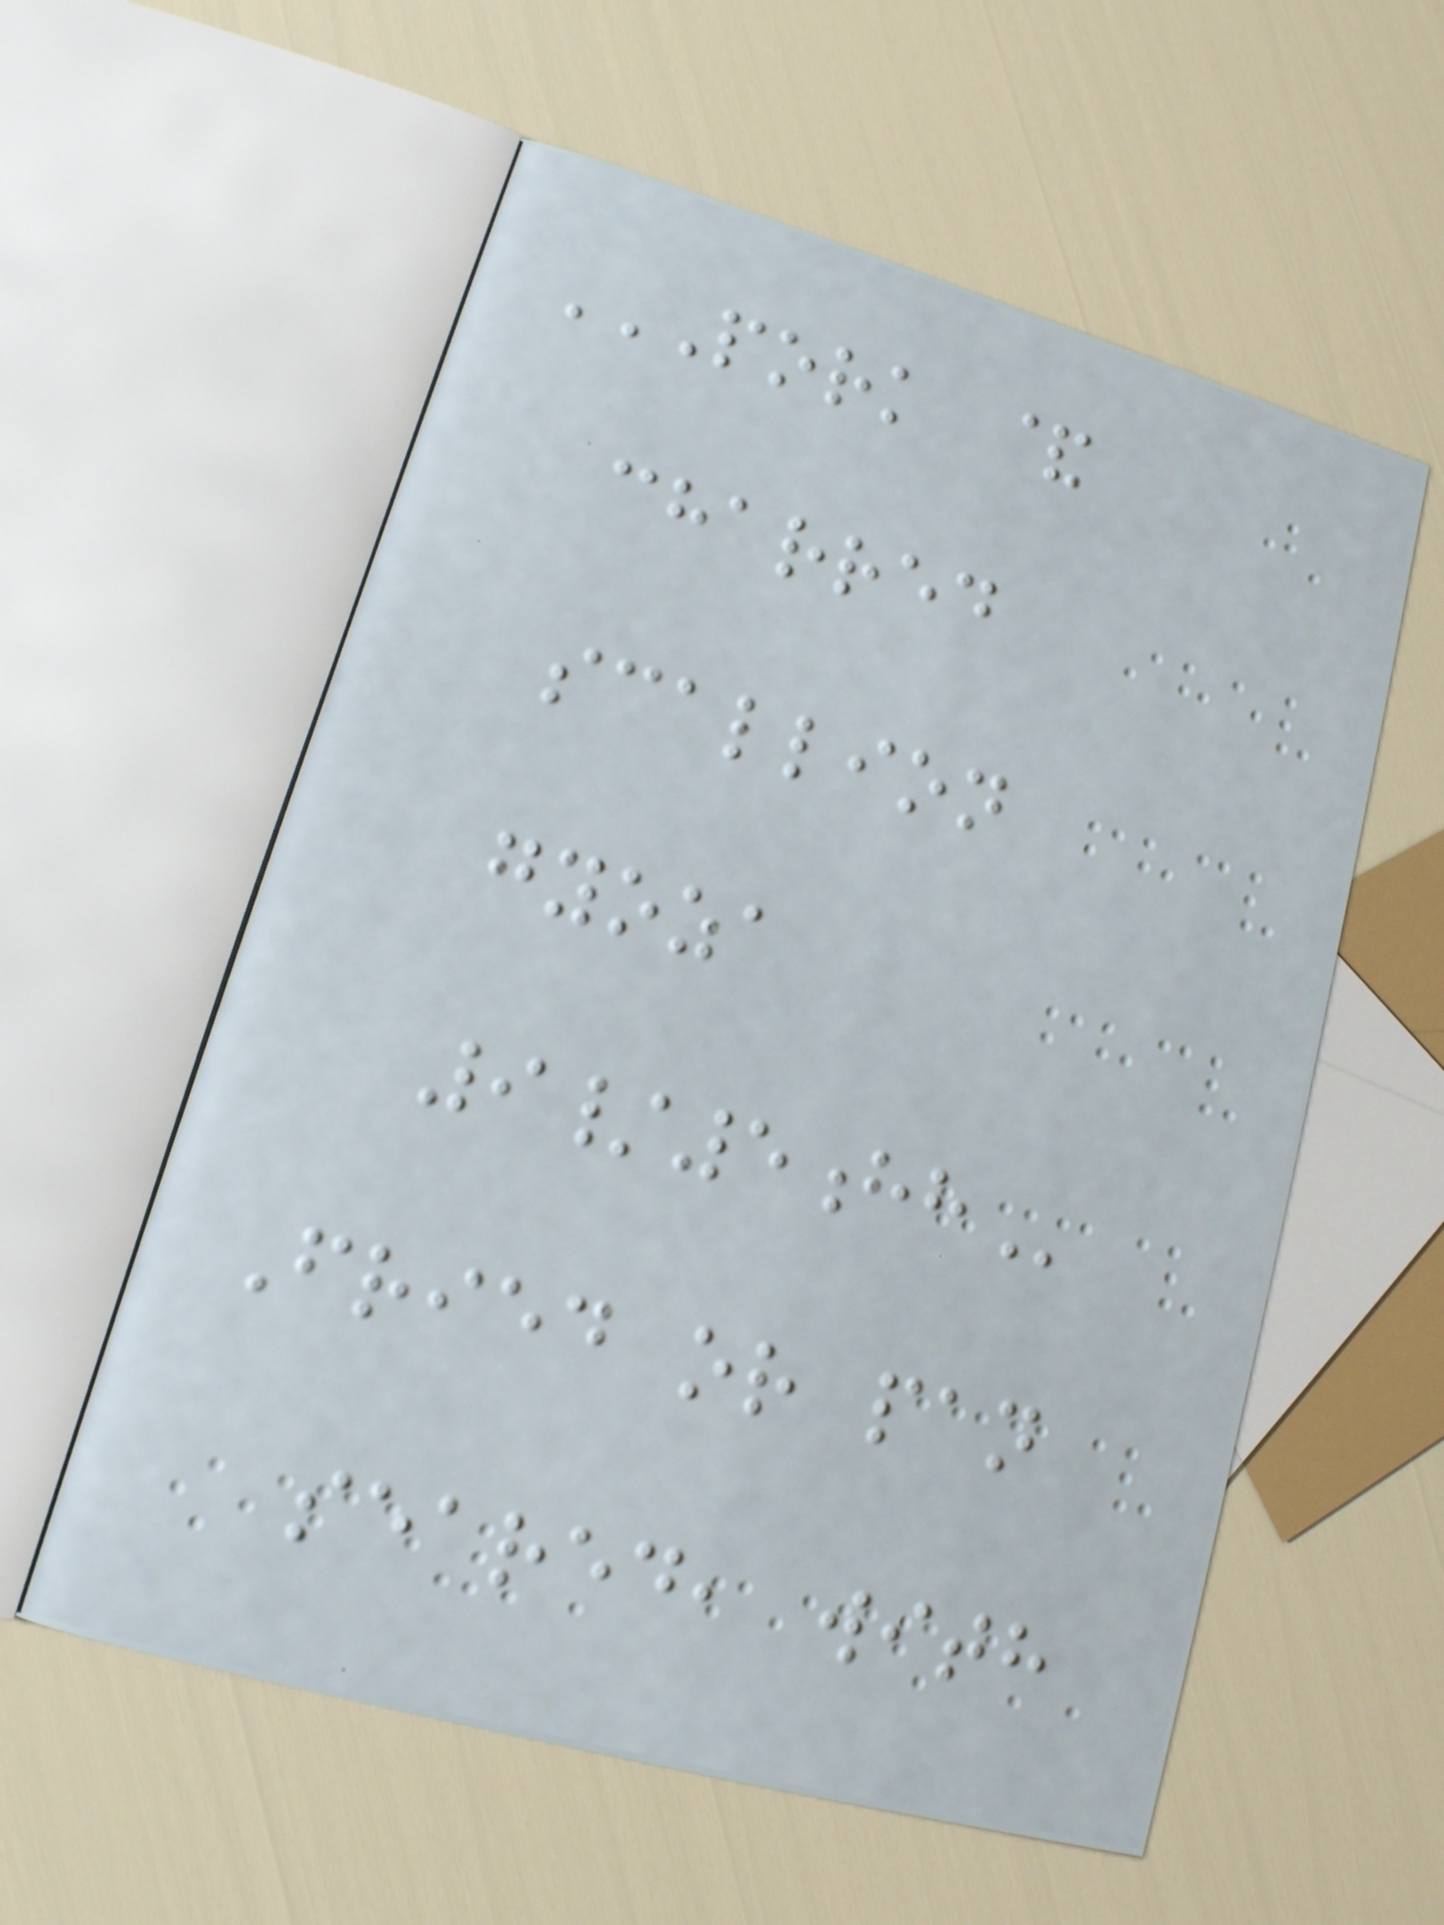PORK &
CHARRED
SCALLION
GYOZA
9/5HH
Fried or pan
seared, with
